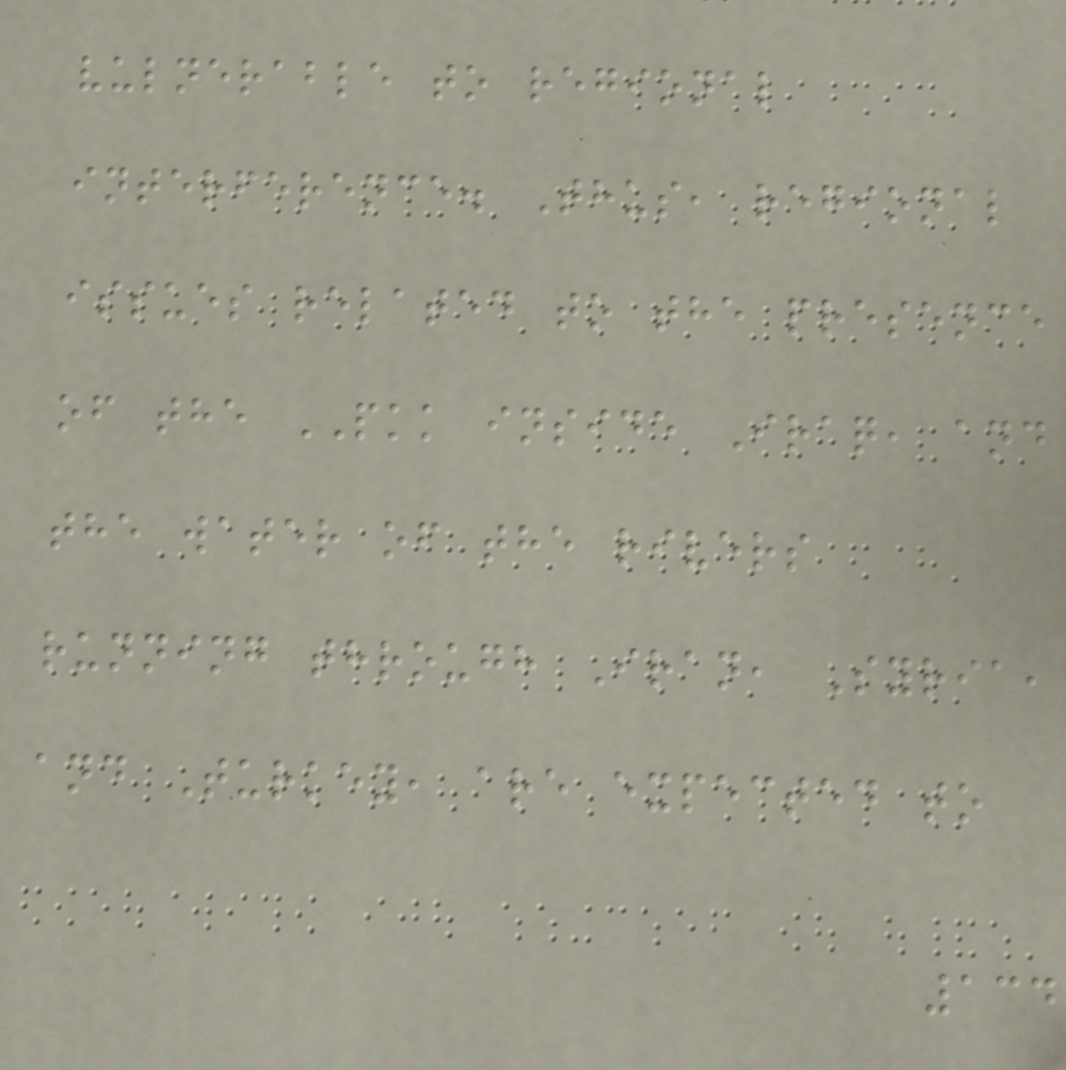vulnerable to regional
interference. Thus, regional
issues related to the presence
of the PKK inside Iraq, and
the water of the rivers
running through Iran, Syria,
and Turkey, are expected to
134
